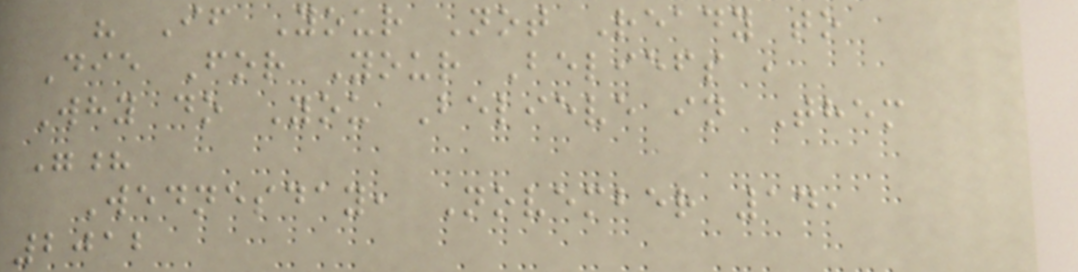" If Your Not Ready to
Die For Your Beliefs ,
Why do You Believe in Them
"?
Wednesday, November 14,
2012
